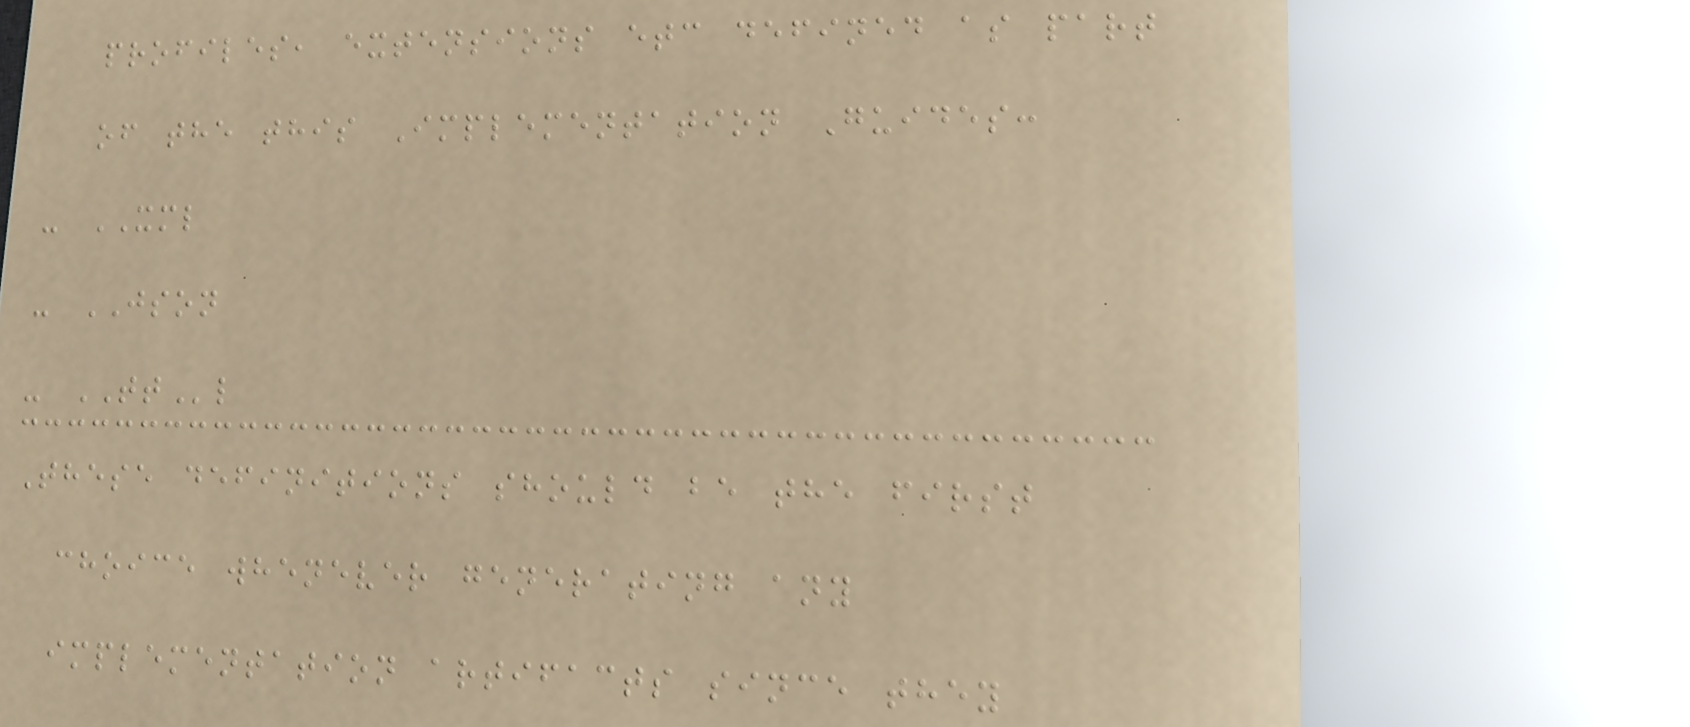profiles, extensions etc defined as part
of the this Implementation Guides:
- XML
- JSON
- TTl
These definitions should be the first
choice whenever generating any
implementation artifacts since they
